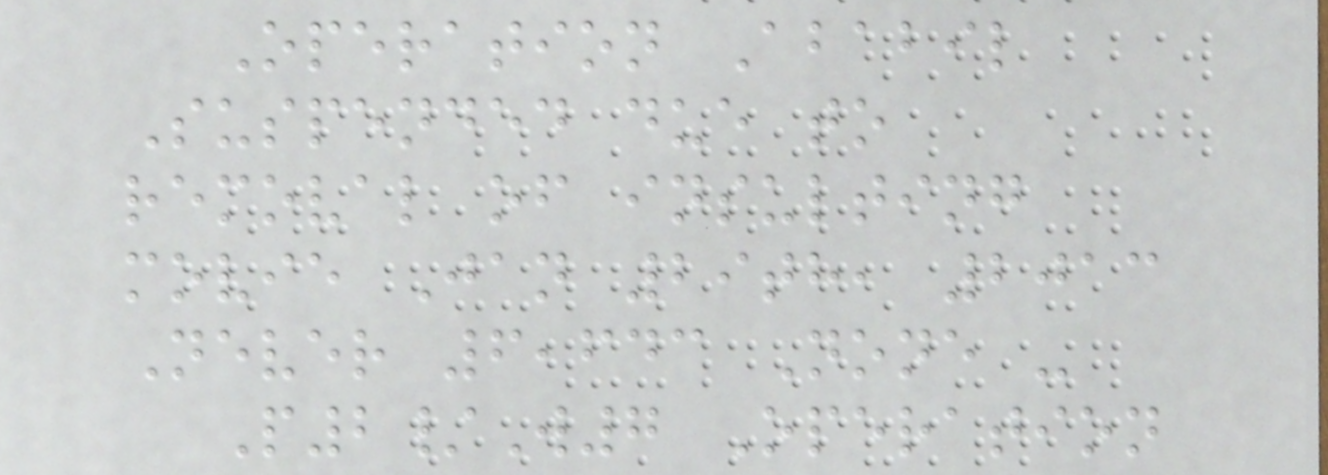Operation Ababil
Suspended due to
removal of insulting
movie Jan 29th, 2013
Never 6,643 None -
P2/W7 Operation
